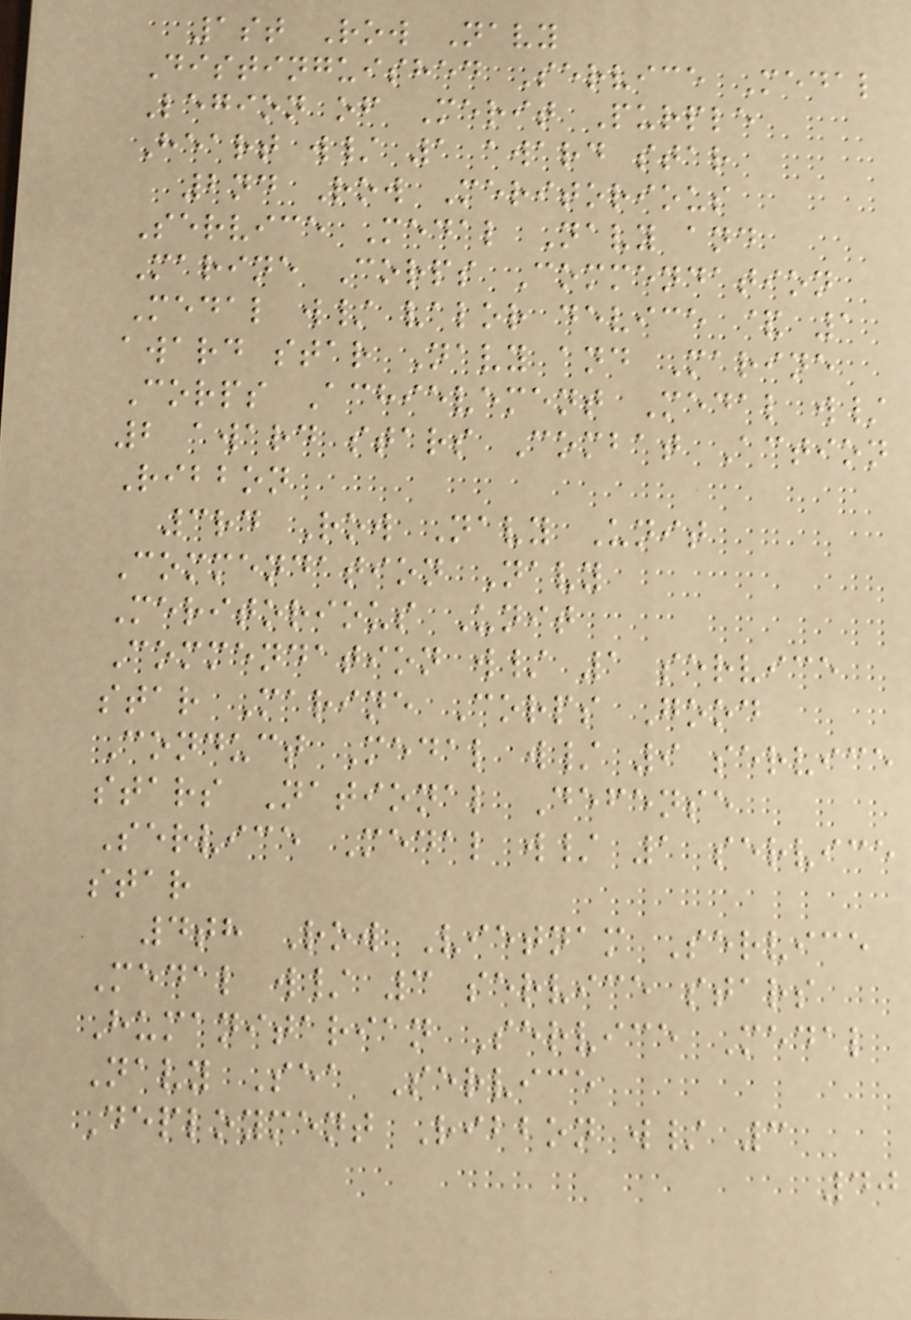1st Row Navy
Distinguished Service Medal
Legion of Merit Purple
Heart w/ 1 award star
2nd Row Meritorious
Service Medal Navy and
Marine Corps Commendation
Medal w/ valor device & 1
award star Navy and Marine
Corps Achievement Medal w/
2 award stars Combat Action
Ribbon
3rd Row Navy Unit
Commendation Navy
Meritorious Unit
Commendation w/ 1 service
star Marine Corps Good
Conduct Medal w/ 9 service
stars National Defense
Service Medal w/ 1 service
star
4th Row Vietnam Service
Medal w/ 3 service stars
Humanitarian Service Medal
Navy Sea Service
Deployment Ribbon w/ 3
40
